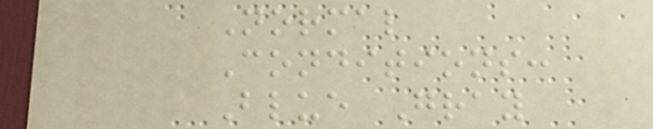Normal
Conditions:
Blue Gray
